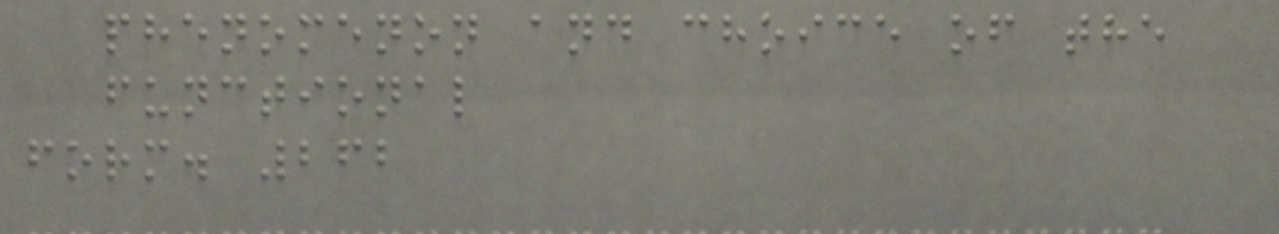phenomenon and choice of the
functional
form. 262
